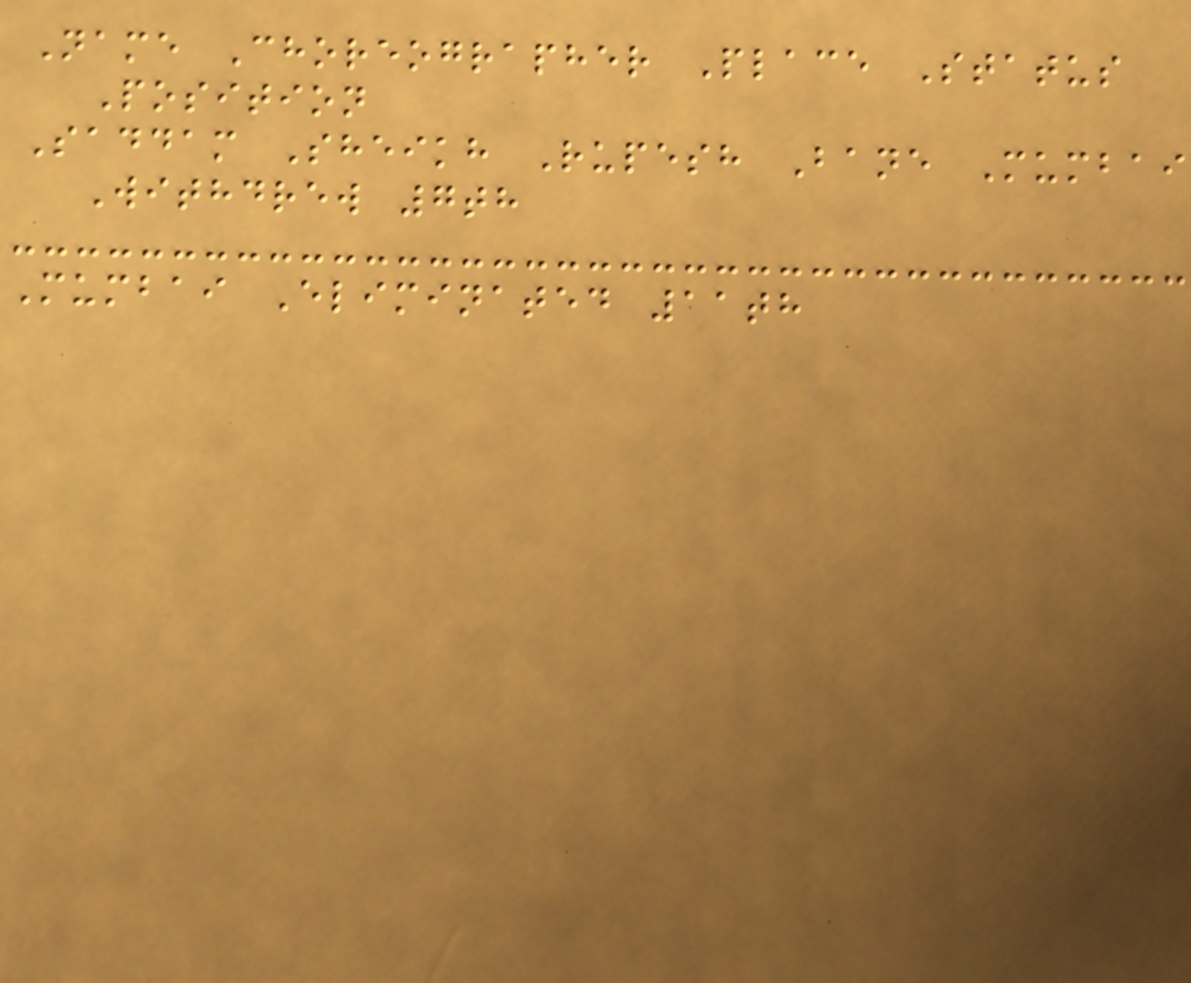Name Choreographer Place Status
Position
Saddam Sheikh Rupesh Bane Mumbai
Withdrew 7th
Mumbai Eliminated 11th
